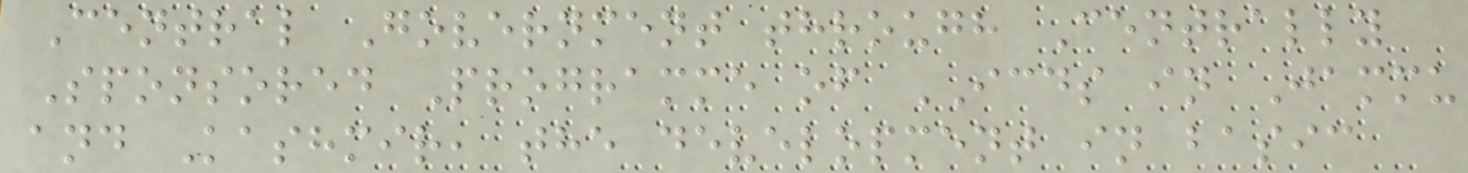Central Government through Centrally
Sponsored Programme of ICDS in Jammu
and Kashmir, the development in basic
